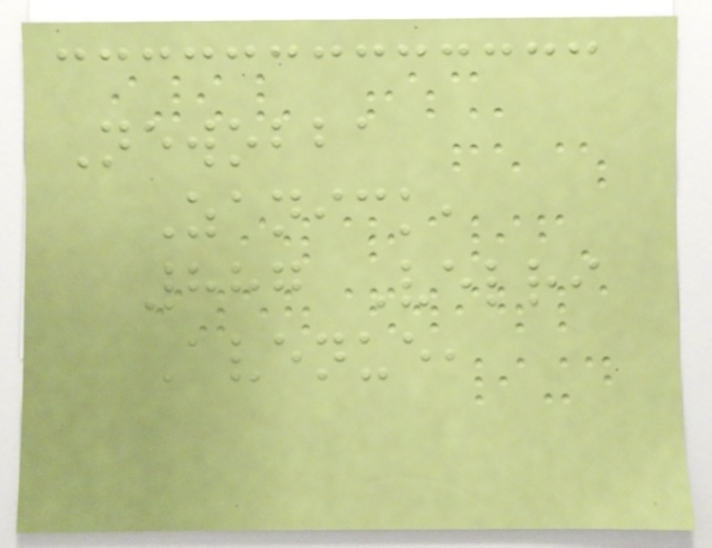Newobba
Zanick,
887 Velri
Avenue,
